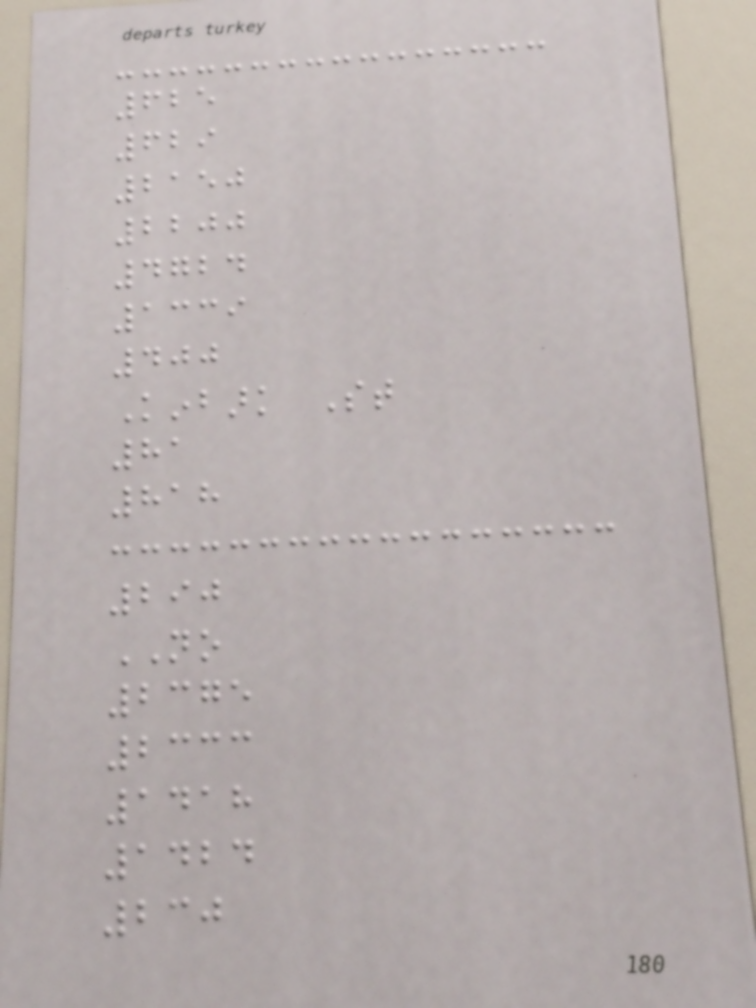625
629
2150
2200
4724
1339
400
Kinbark St
81
818
290
NO
2375
2333
1418
1424
230
